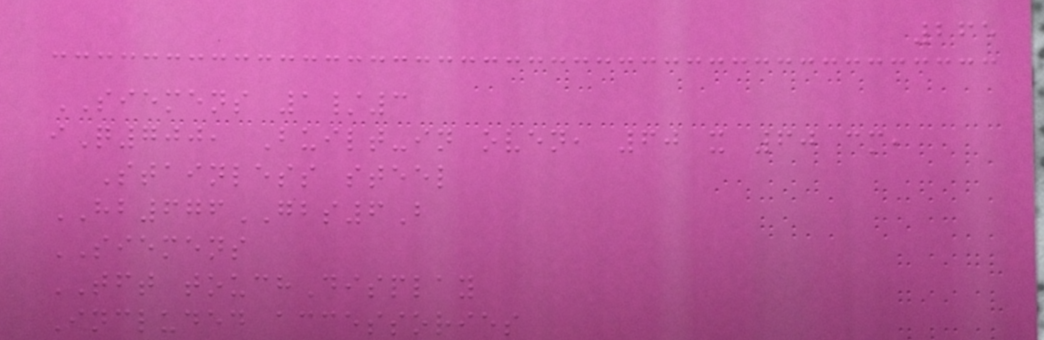265
SIEMENS 1/3
iQ700, Built-in oven, 60 x 60 cm,
Stainless steel
HB676GBS6B
SIEMENS
TFT touchDisplay
Included accessories
